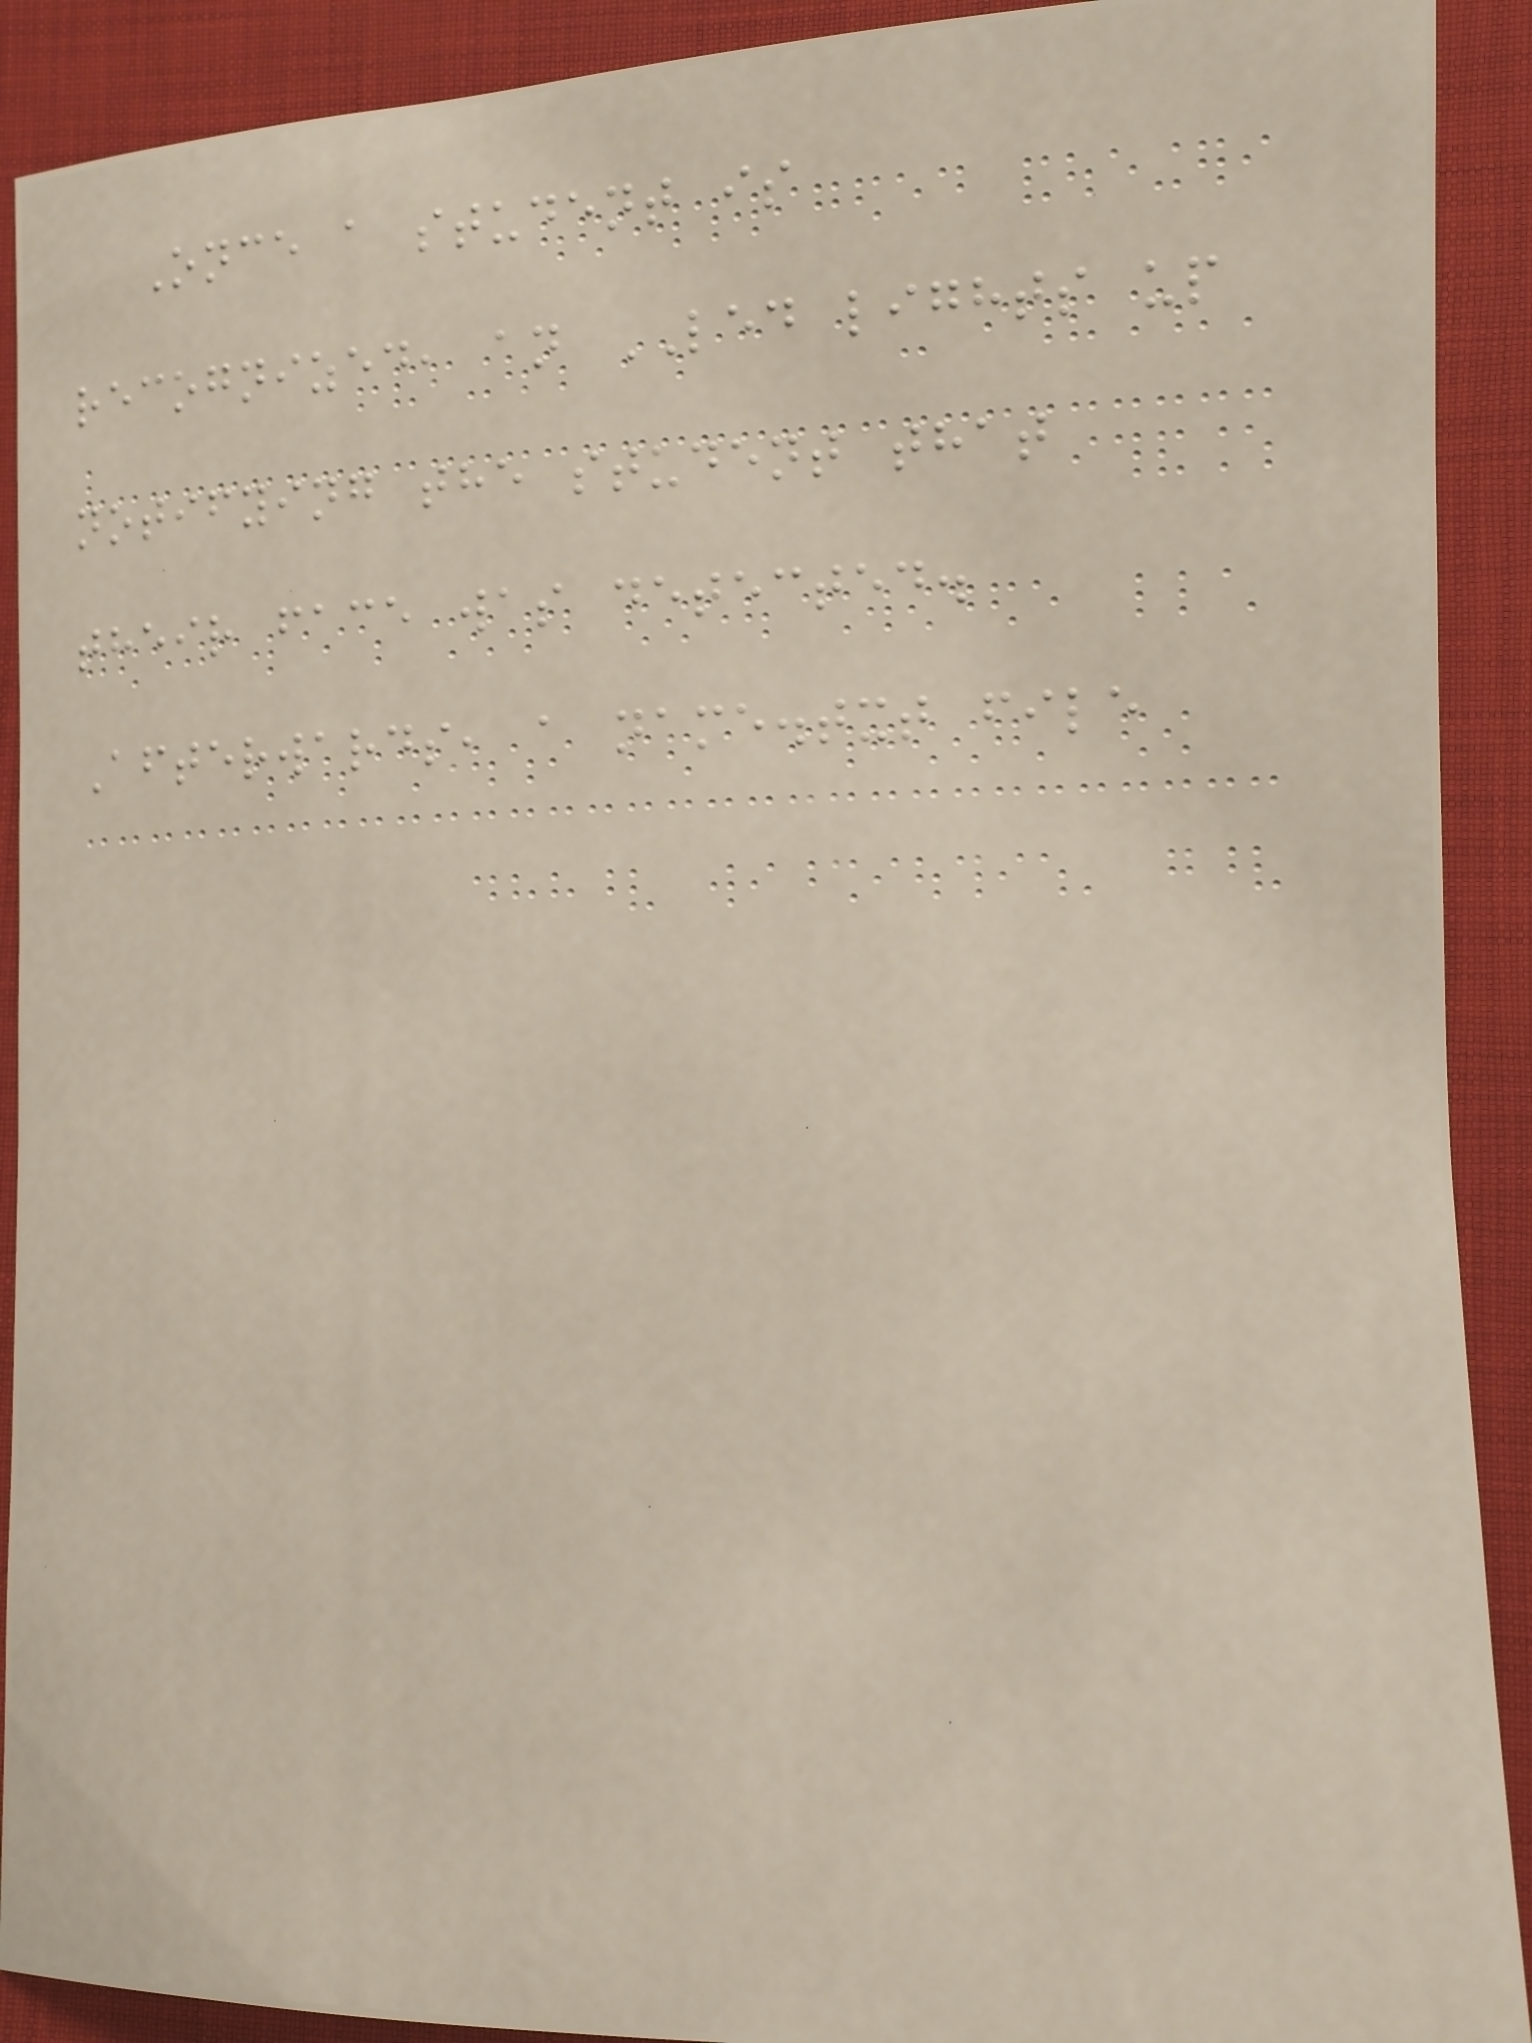Once a student is
recognized, an LED lights up
notifying the student that
their face was detected.
Afterwards, a name.txt file
